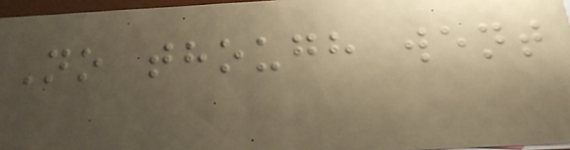No though went
